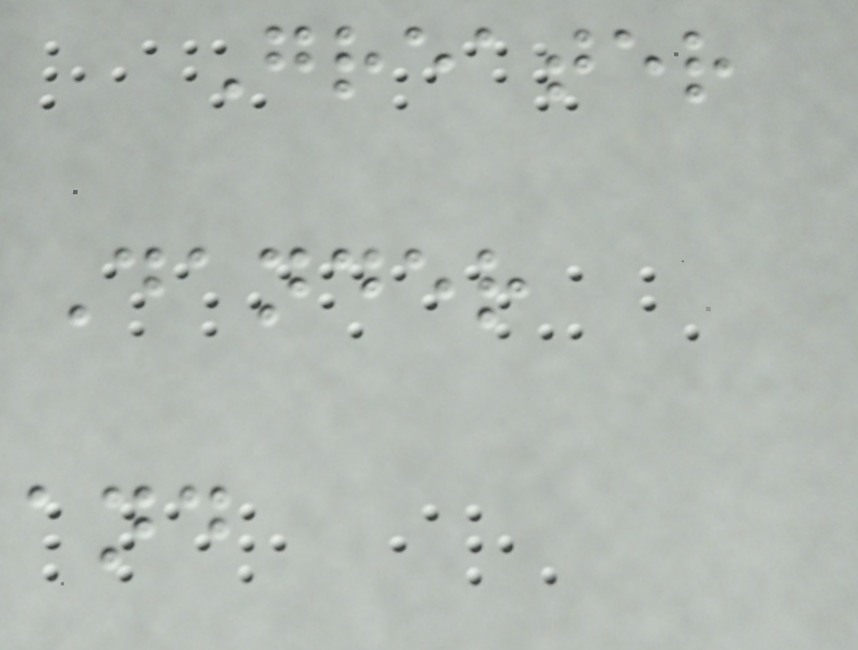Greater
Dander
and
